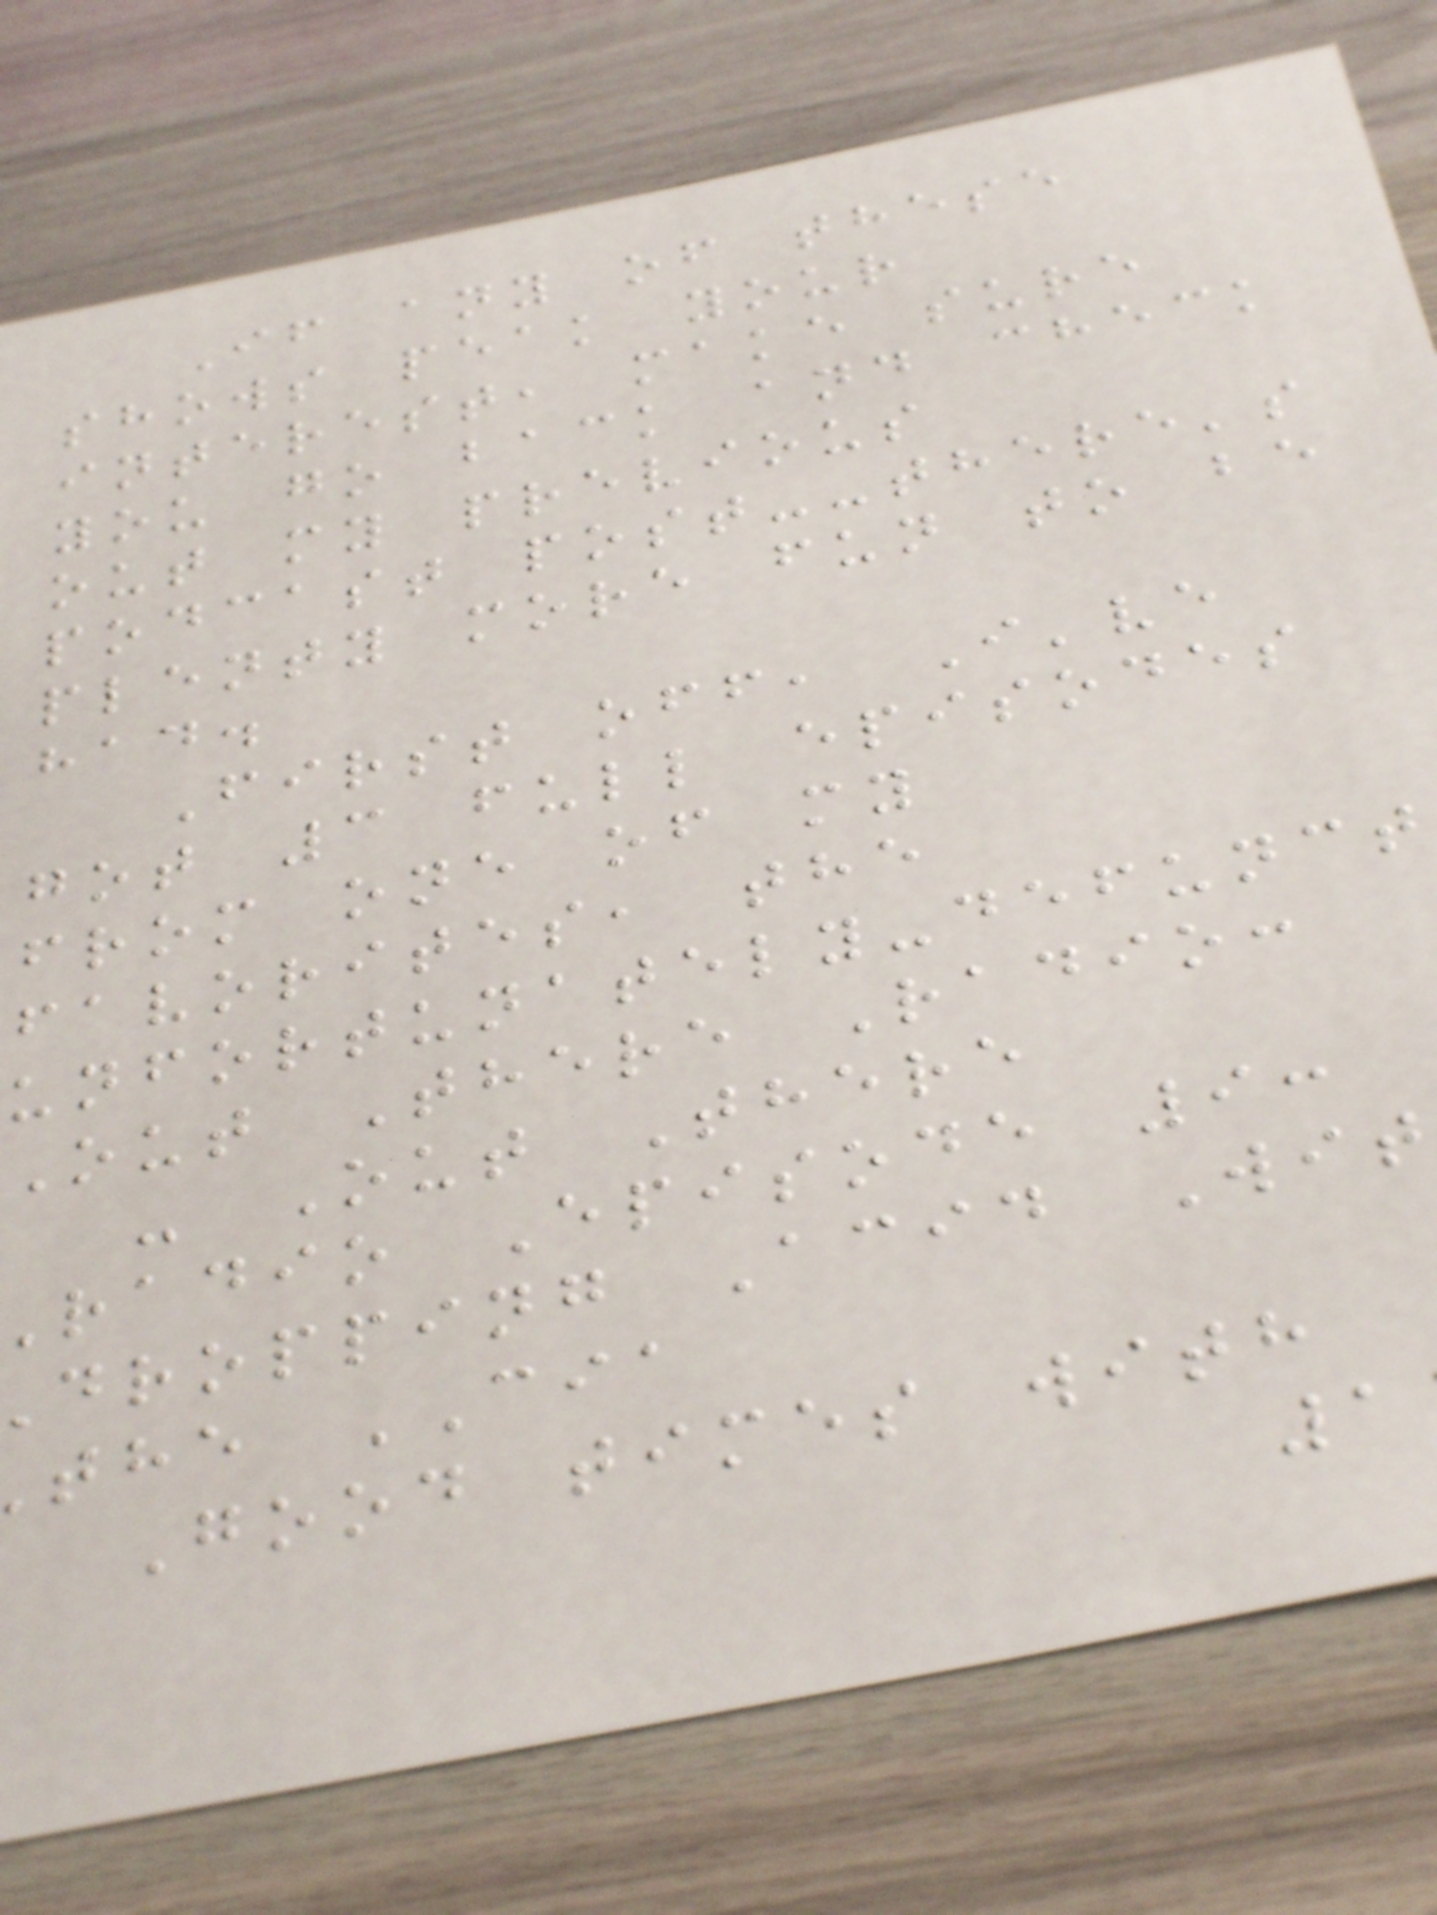If any of these
shows peak your
interest, make sure
you go back and check
out my previous
podcast post--there's
plenty more fun to be
had.
First off, I've
got 3 full episodes
from one of my
favorites, the
unfortunately-defunct
Out There Radio:
- Out There
radio Episode 9:
dropping Acid Wit
the CIA
Good times with
